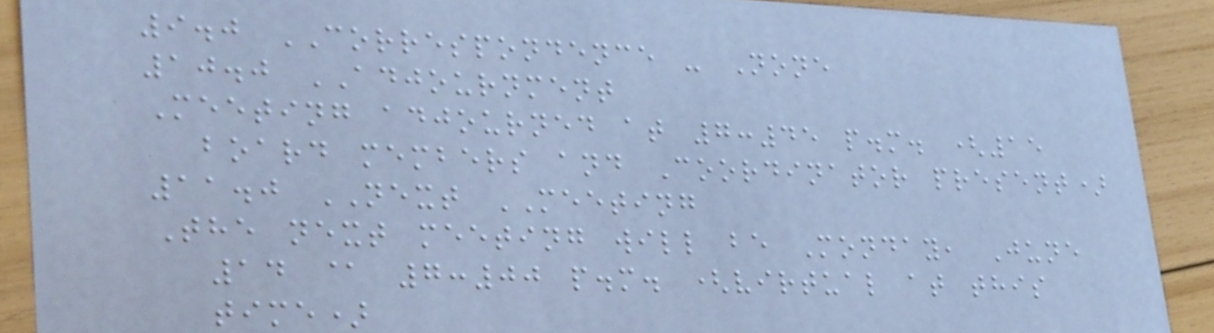9.0 CORRESPONDENCE - None
10.0 ADJOURNMENT
Meeting adjourned at 7:45 p.m. (15
board members and Coordinator present)
11.0 NEXT MEETING
The next meeting will be Monday, June
14 @ 7:00 p.m. (virtual at this
time)
